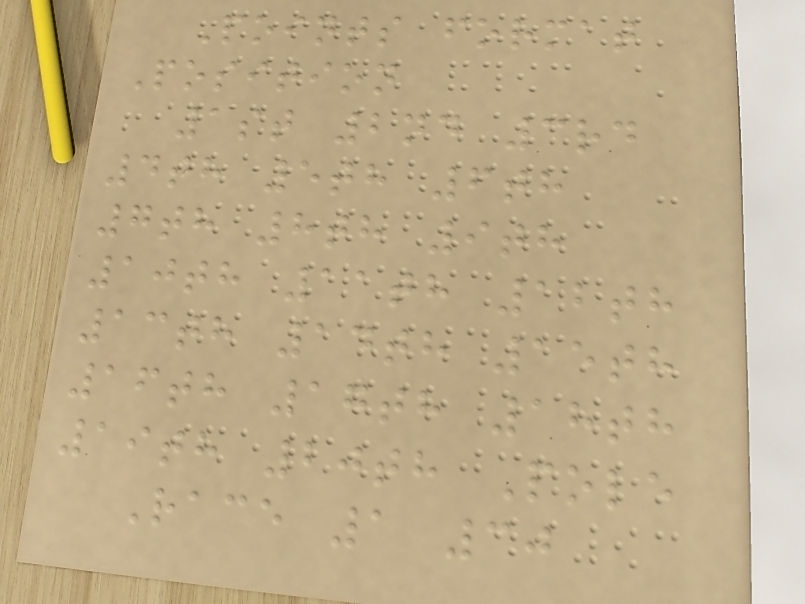Points format
Position
1st 2nd 3rd
4th 5th 6th
7th 8th 9th
10th 11th 12th
13th 14th 15th
16th 17th 18th
19th 20th Pole
Race 1 30
